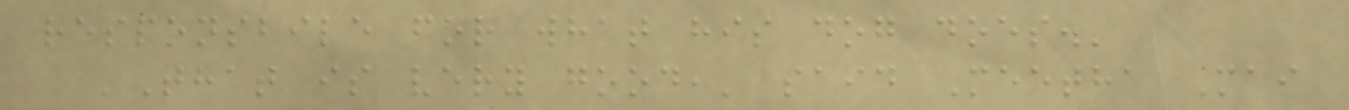responsbile for what his dog does.'
'That is very good,' said Meetha Mai
